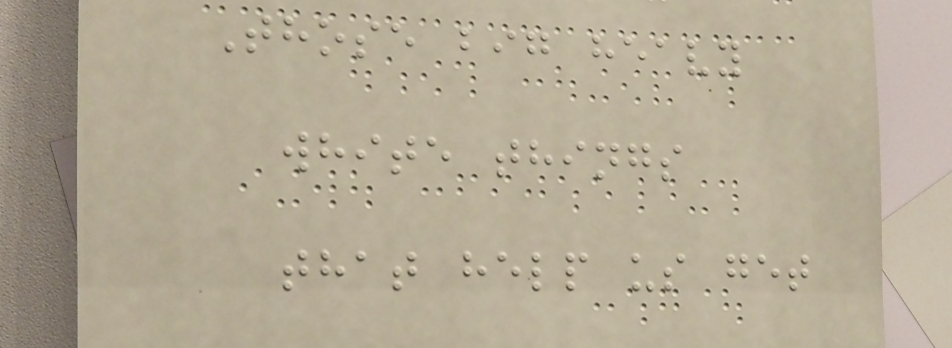Those big heavy
white things
that help us get
